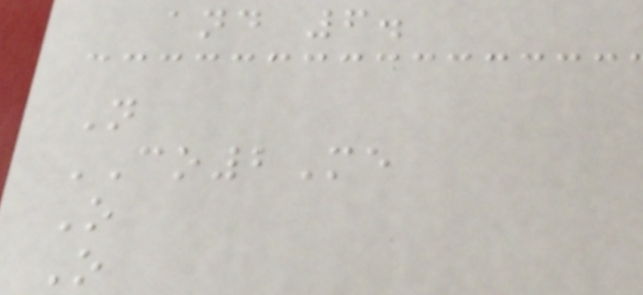and 6.
N
CO2Me
O
O
